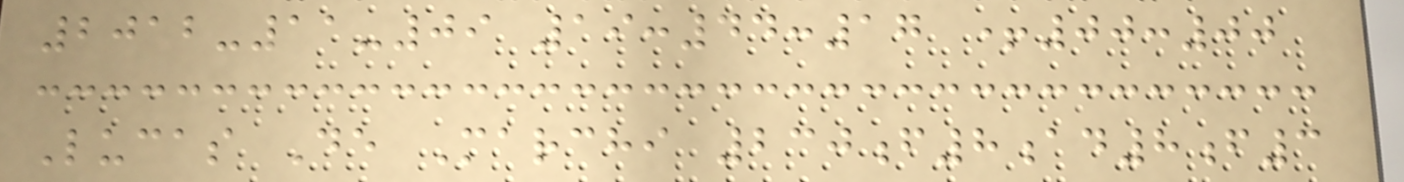2012-11-09 19:44:17 +00:00
Lucas De Marchi 230f8ad8f3
